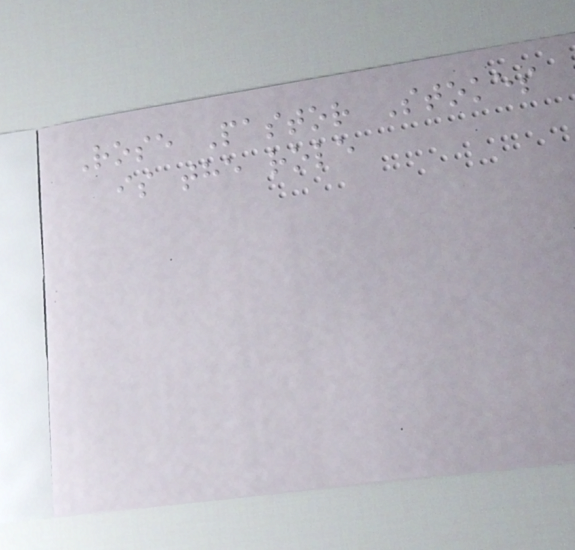Rose Pastor Stokes
is the role
